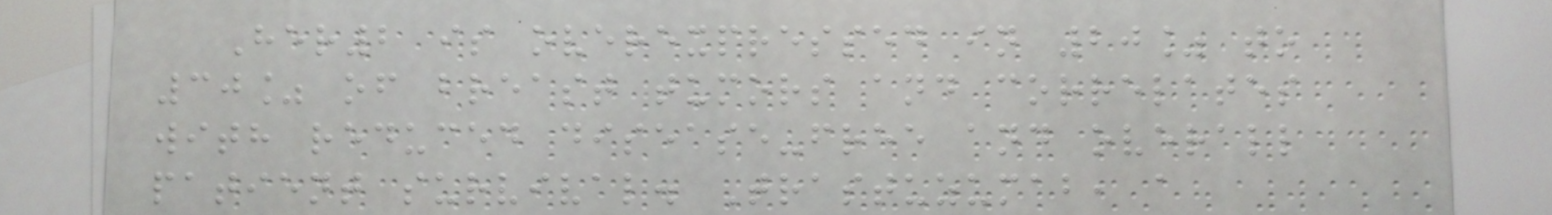Her2 is overexpressed in 20% to
30% of breast tumors and correlates
with reduced disease-free and overall
patient survival. Trastuzumab, a
